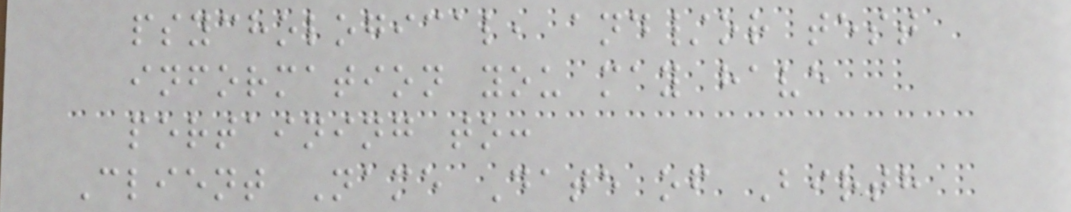psychological, and/or test
information you may have
pertaining to:
Client Name Date of Birth
